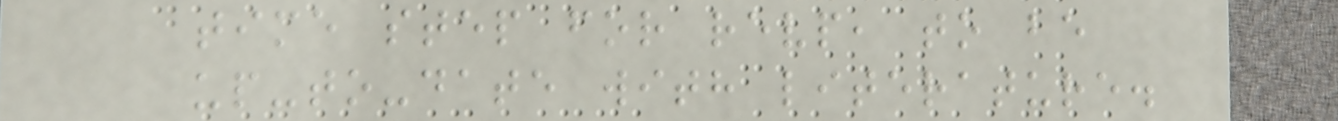time step for revp, to be
up-to-date with literature.
